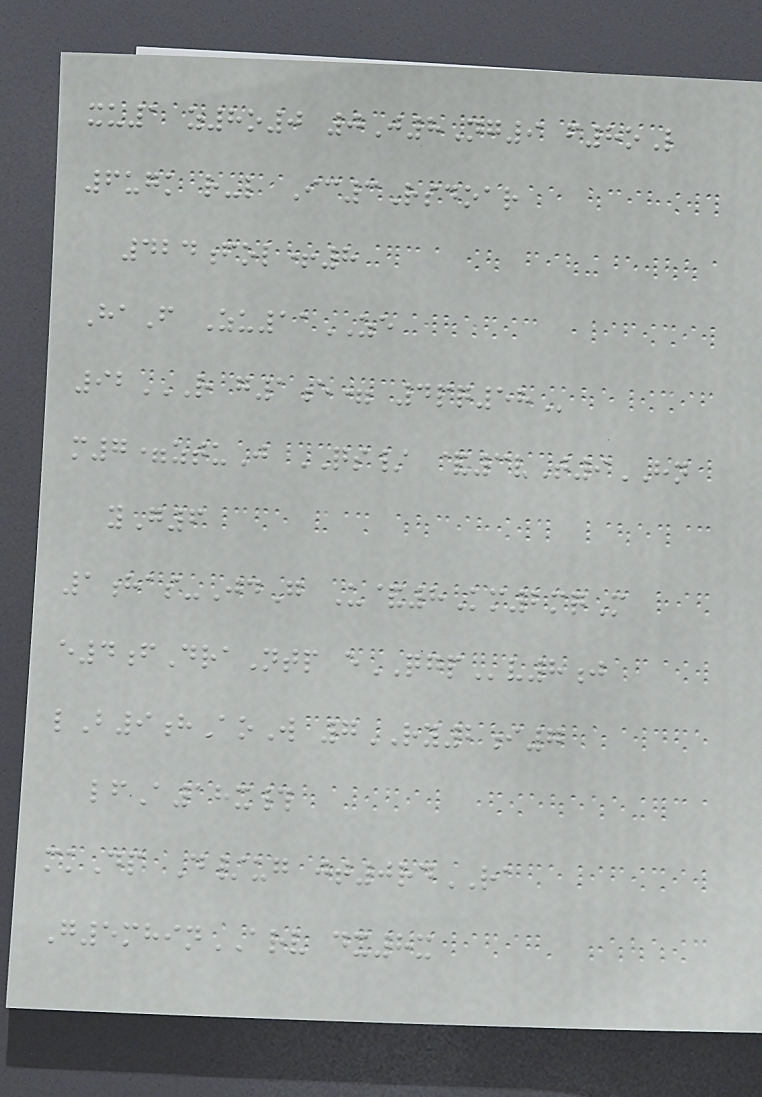xu1 z8o0 0J8Ng9 f8oL
6ugk r-l Ic3Rsdoar
424fol+8
HaF Zu11ZE
92R G1E= 4PQ58
m7=ztuJ QS/ &3vT9HN
yG6
1has-JdG U&8Km2mqM
e4fDraNtp eQGPv8j
lB9hAoW 7RY2i7
lfA18x#
mkDp D/ug jt0rdRA
G5mhinARV dx8x
